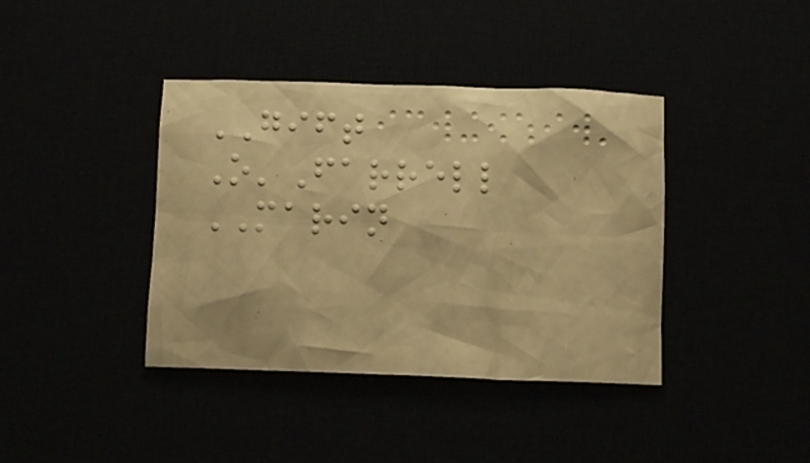GIFT
O'Farrell
MARIN
